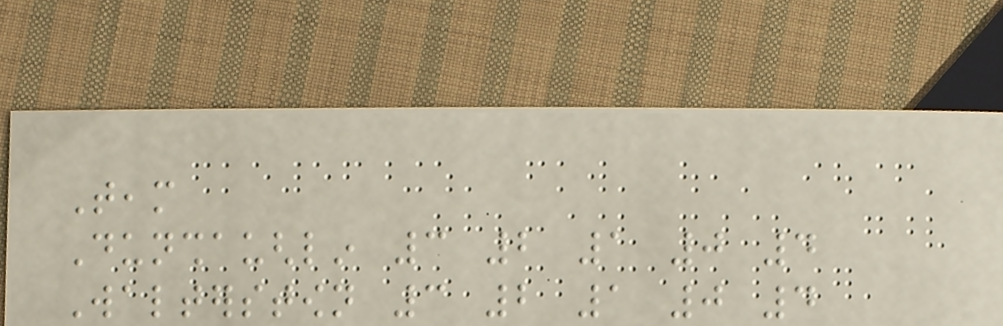Team
Dunshaughlin 3 2 1 0 4
Walterstown 3 2 1 0 4
